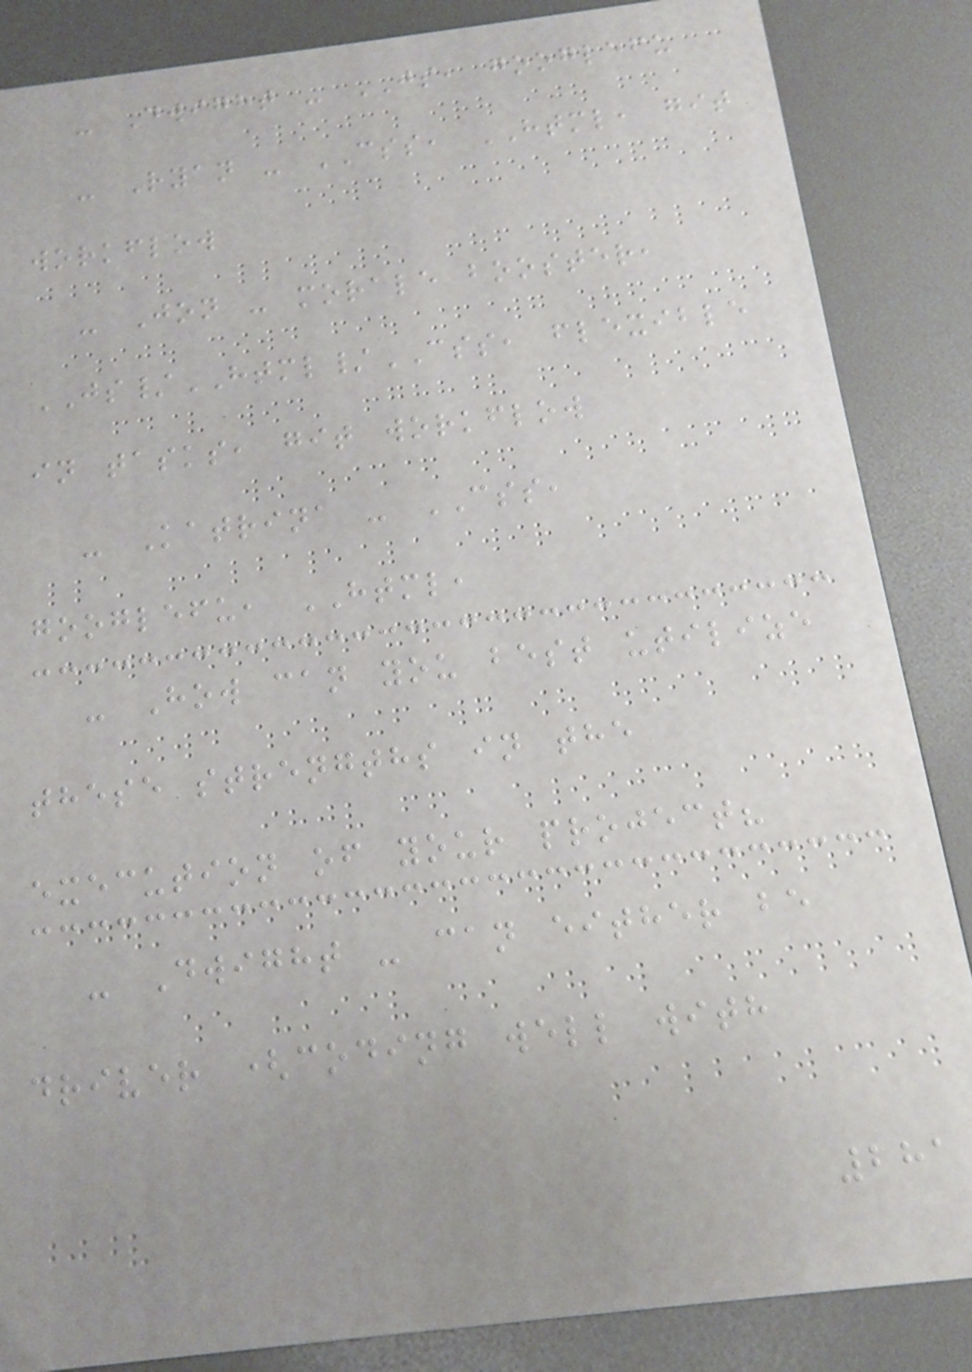- Dwight - JS, googlefu
- Ryan - CSS, HTML, git
workflow
- Jon - morale booster,
JS/HTML/CSS, flexible
in tasks, git workflow
- Katrina - CSS,
googlefu, HTML,
- How can you best utilize
these strengths in the
execution of your project?
- Dwight - can either be
driver (coding well with
281
